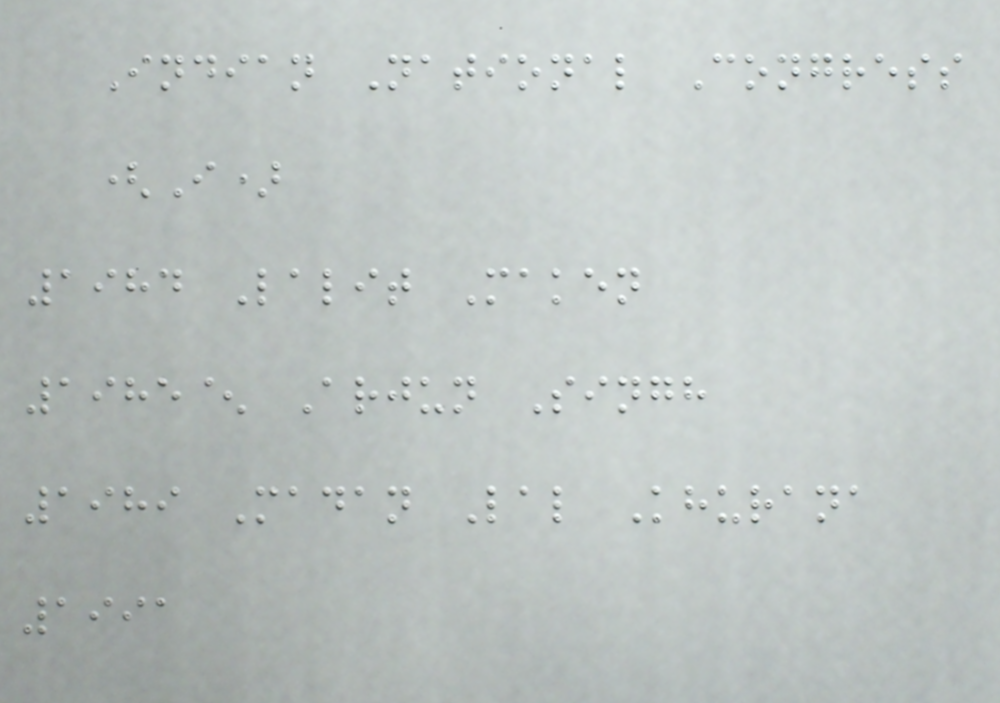Indian National Congress
(I)
1984 Lalit Maken
1985^ Arjun Singh
1989 Madan Lal Khurana
1991
